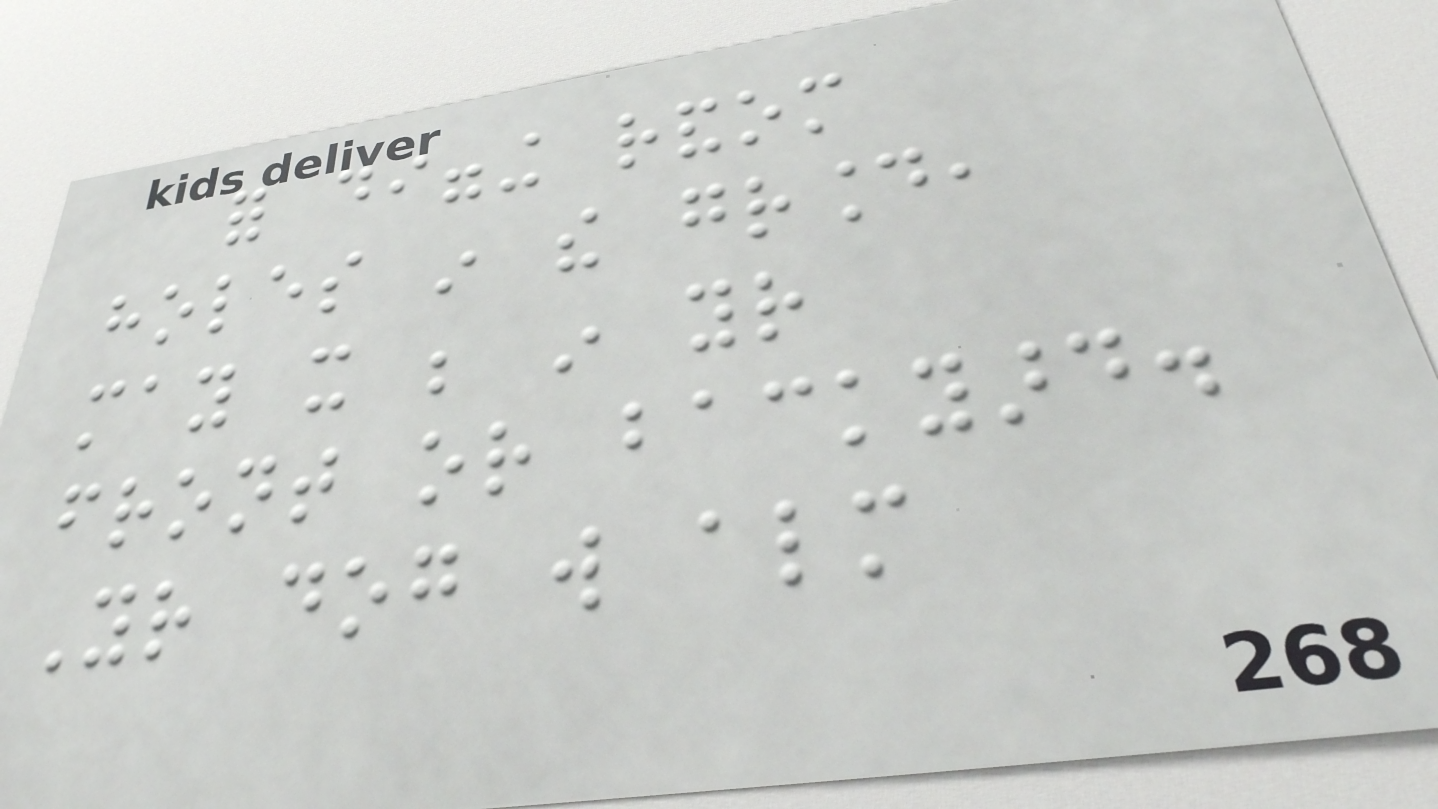for digging random
holes in the ground,
may it be in your
front or backyard.
Your dog will almost
